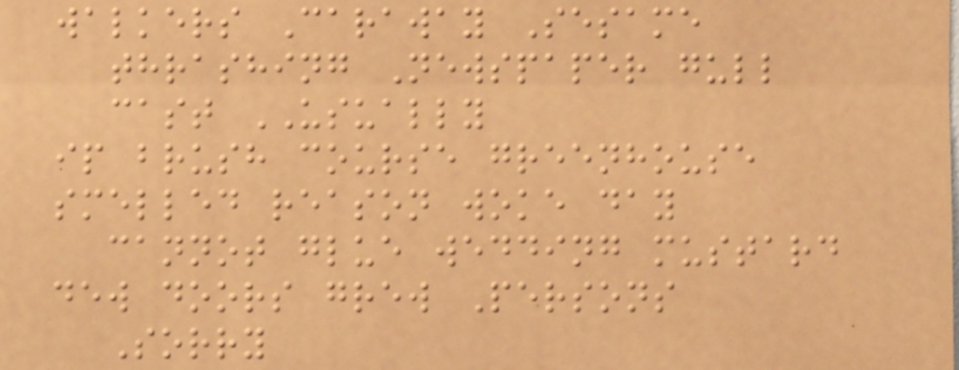walkers Caraway Sesame
thrashing Newspaper gull
cast USUALLY
ip brush course greenhouse
smelled reason woke day
cannot glue wedding mustard
dew doors grew Persons
Sorry
